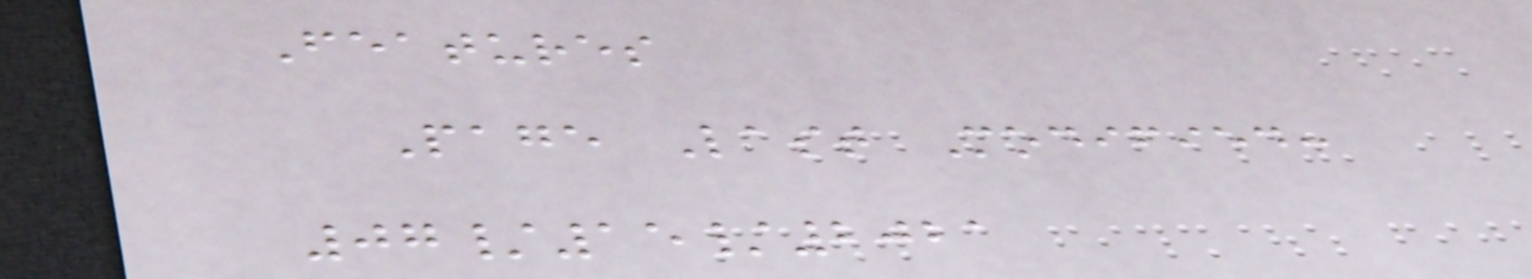Features
Page Last Modified:
07/15/2021
